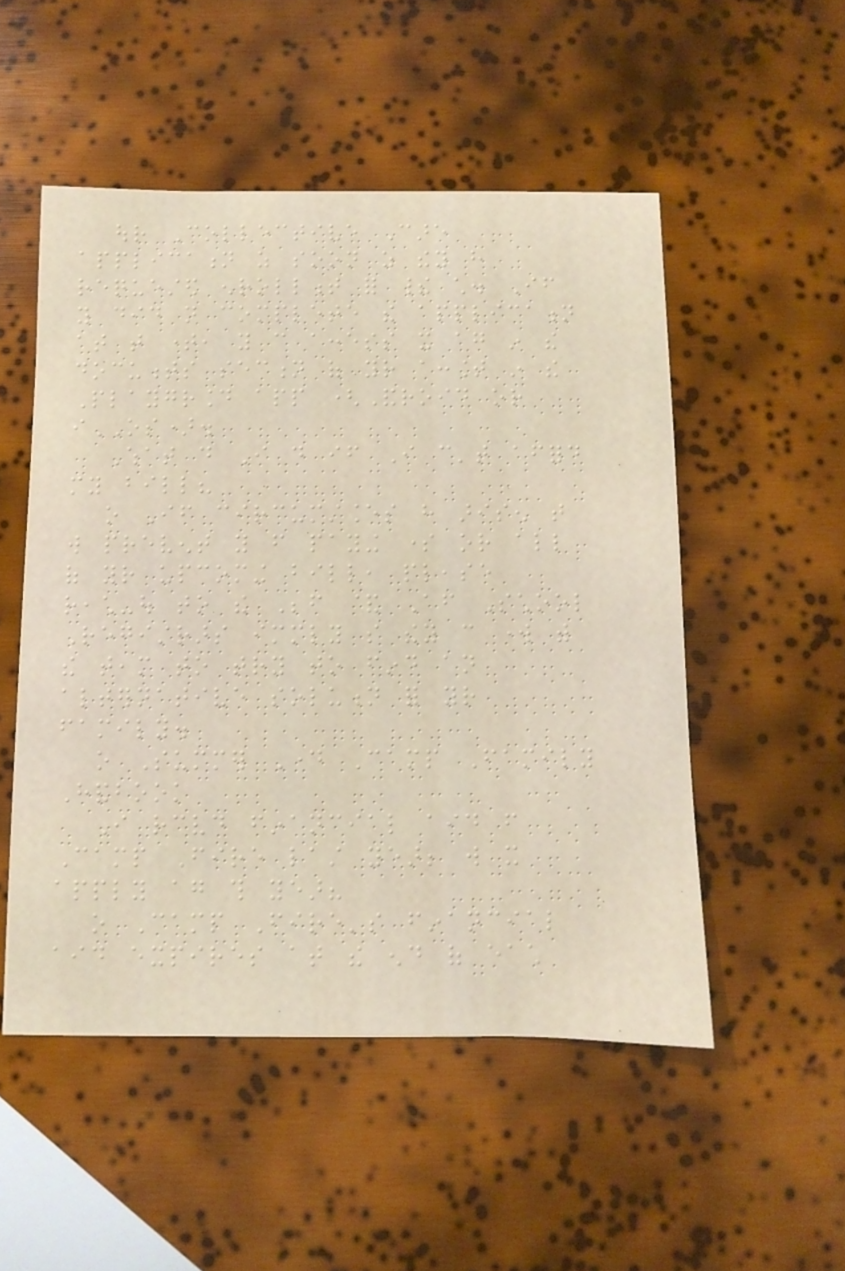our Collective Care
application as soon as they have
requested enrollment for their child. If
you did not complete the application
at that time, you can access it again in the
documents section of your account in the
Playground app (Android or
iOS).
What do I do if I can't afford
my bill?
o If circumstances have arisen that
will prevent you from paying some or all
of your upcoming bill, please
reach-out to the Before & After School
Registrars immediately so they can work with
the team to try to find an
alternative solution for your
family.
o Summer Day Camp Family
Handbook
I received financial aid from
Camp Fire last year; will it
apply again this year?
o Camp Fire's financial
aid expires at the end of each
